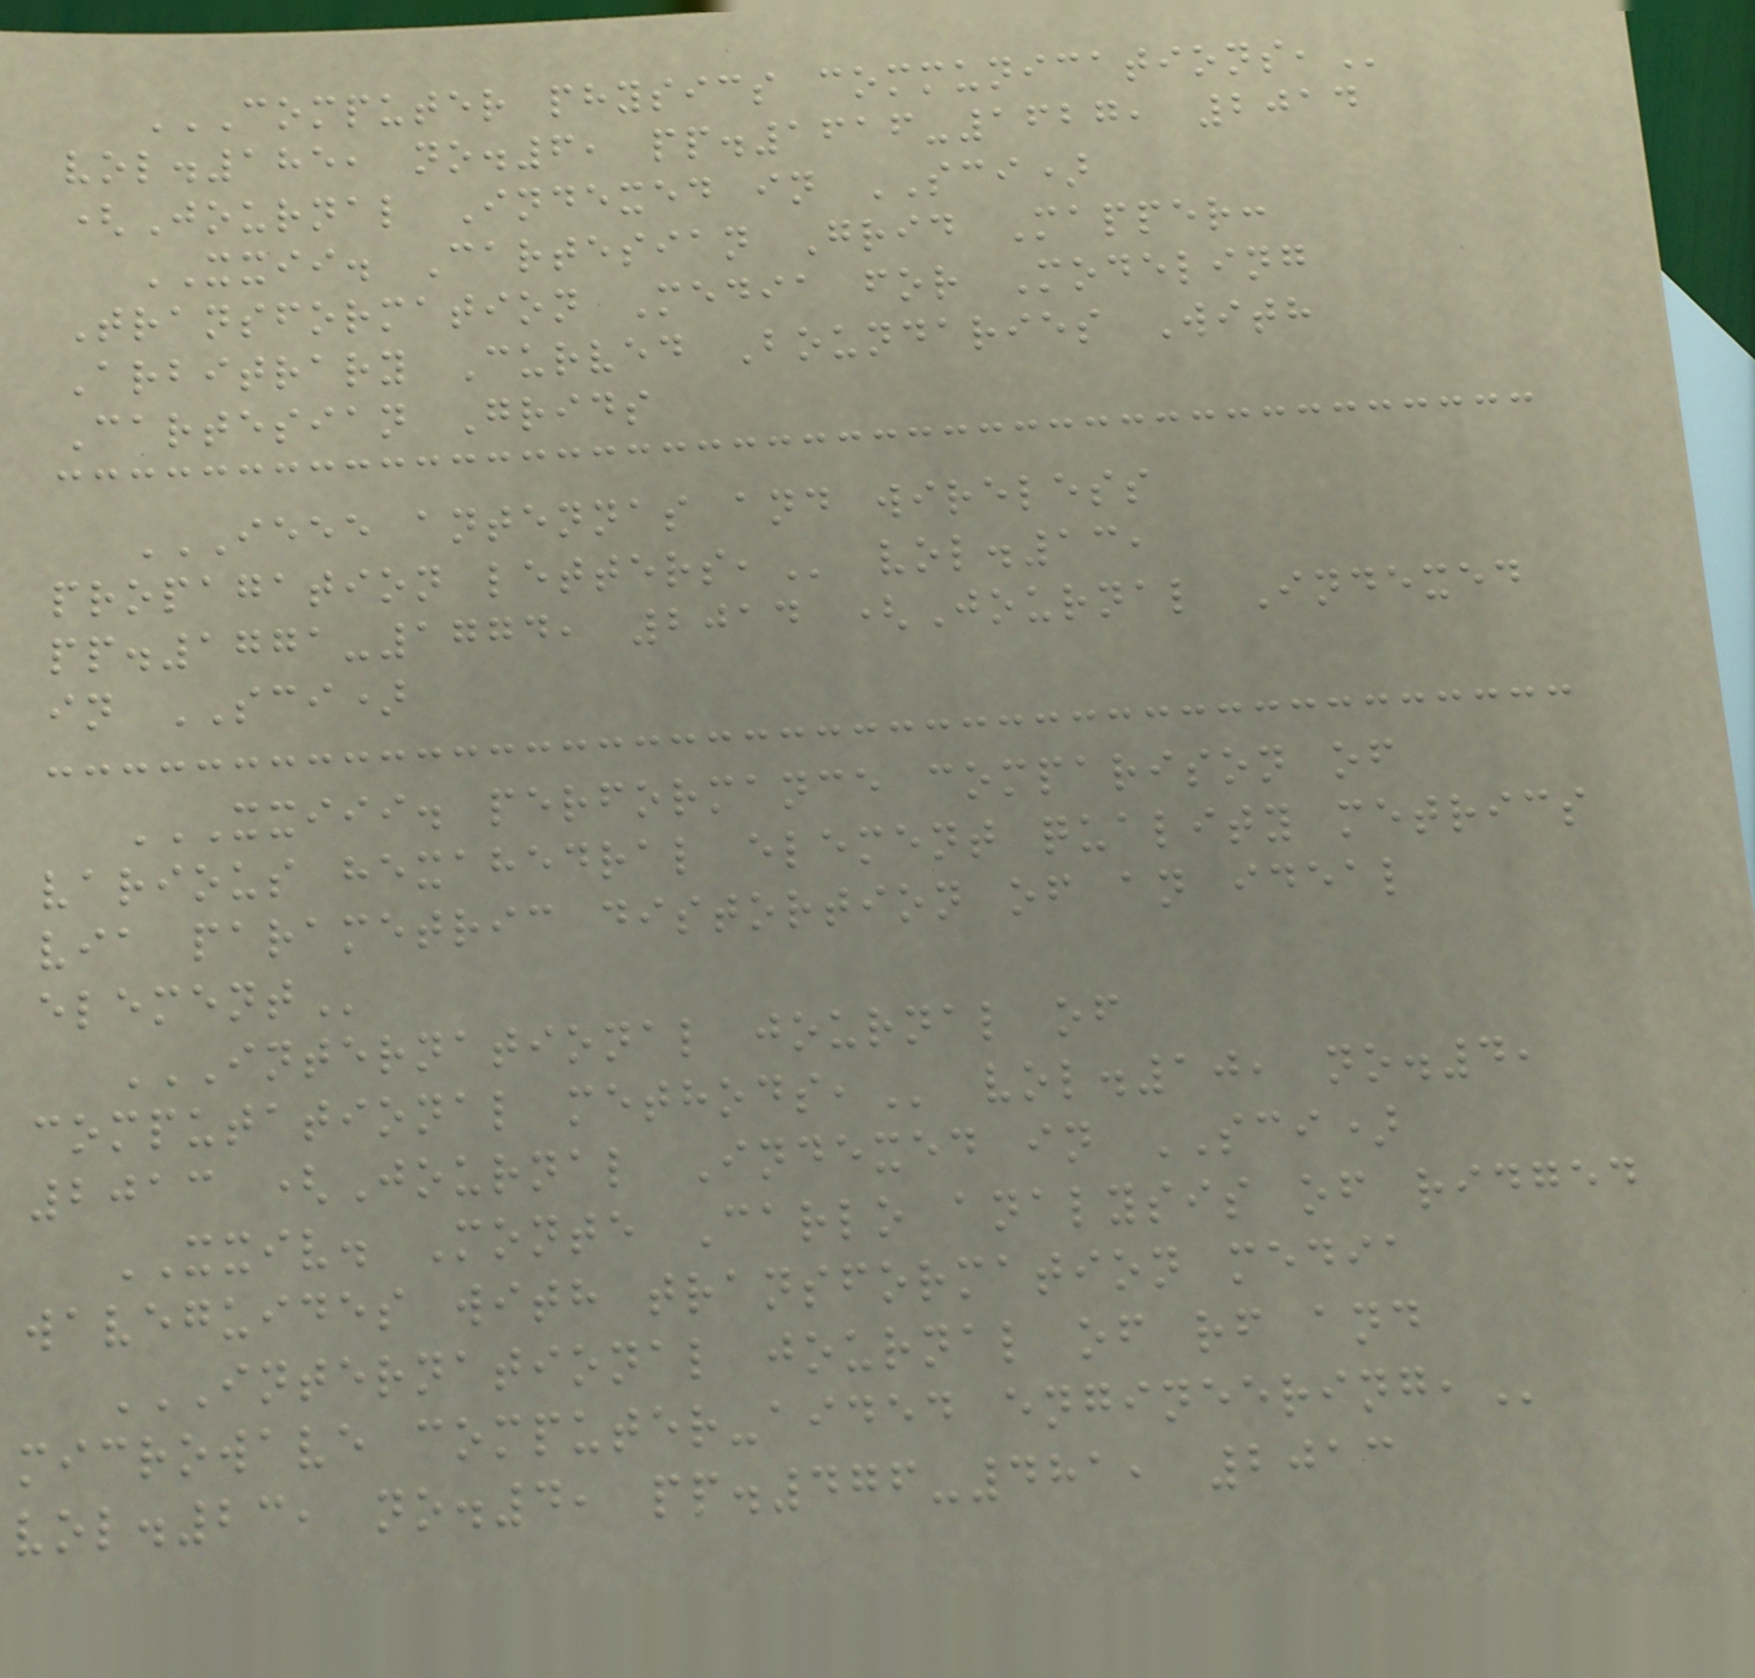COMPUTER PHYSICS COMMUNICATIONS,
vol.185, no.6, pp.1616-1627, 2014
(Journal Indexed in SCI)
XXII. Cartesian Grid Mapper:
Transformation Media for Modeling
Arbitrary Curved Boundaries With
Cartesian Grids
IEEE ANTENNAS AND WIRELESS
PROPAGATION LETTERS, vol.13,
pp.1771-1774, 2014 (Journal Indexed
in SCI)
XXIII. PERFORMANCE COMPARISON OF
VARIOUS HEXAHEDRAL ELEMENT QUALITY METRICS
VIA PARAMETRIC DISTORTION OF AN IDEAL
ELEMENT
INTERNATIONAL JOURNAL OF
COMPUTATIONAL METHODS, vol.10, no.4,
2013 (Journal Indexed in SCI)
XXIV. Monte Carlo analysis of ridged
waveguides with transformation media
INTERNATIONAL JOURNAL OF RF AND
MICROWAVE COMPUTER-AIDED ENGINEERING,
vol.23, no.4, pp.476-481, 2013
